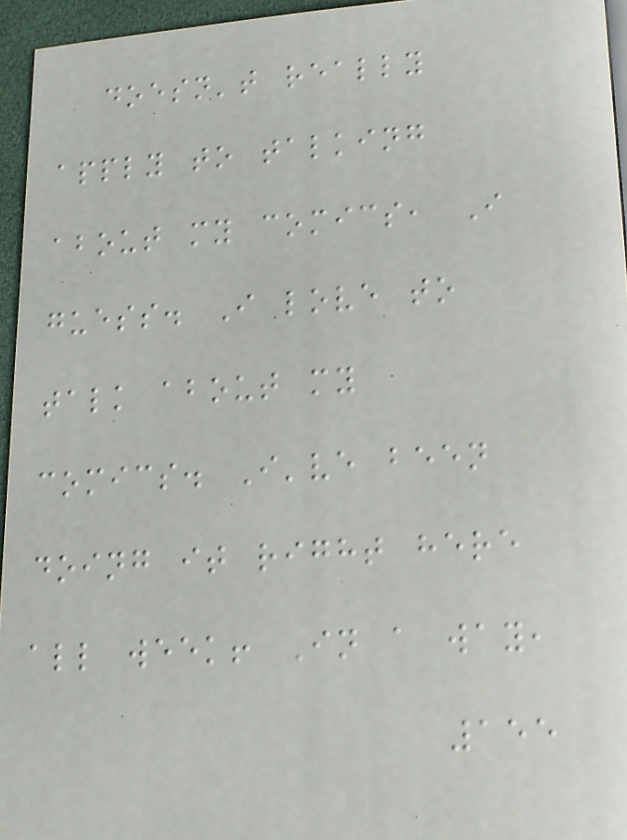doesn't really
apply to talking
about my comics, I
guess. I love to
talk about my
comics. I've been
doing it right here
all week! In a way,
155
